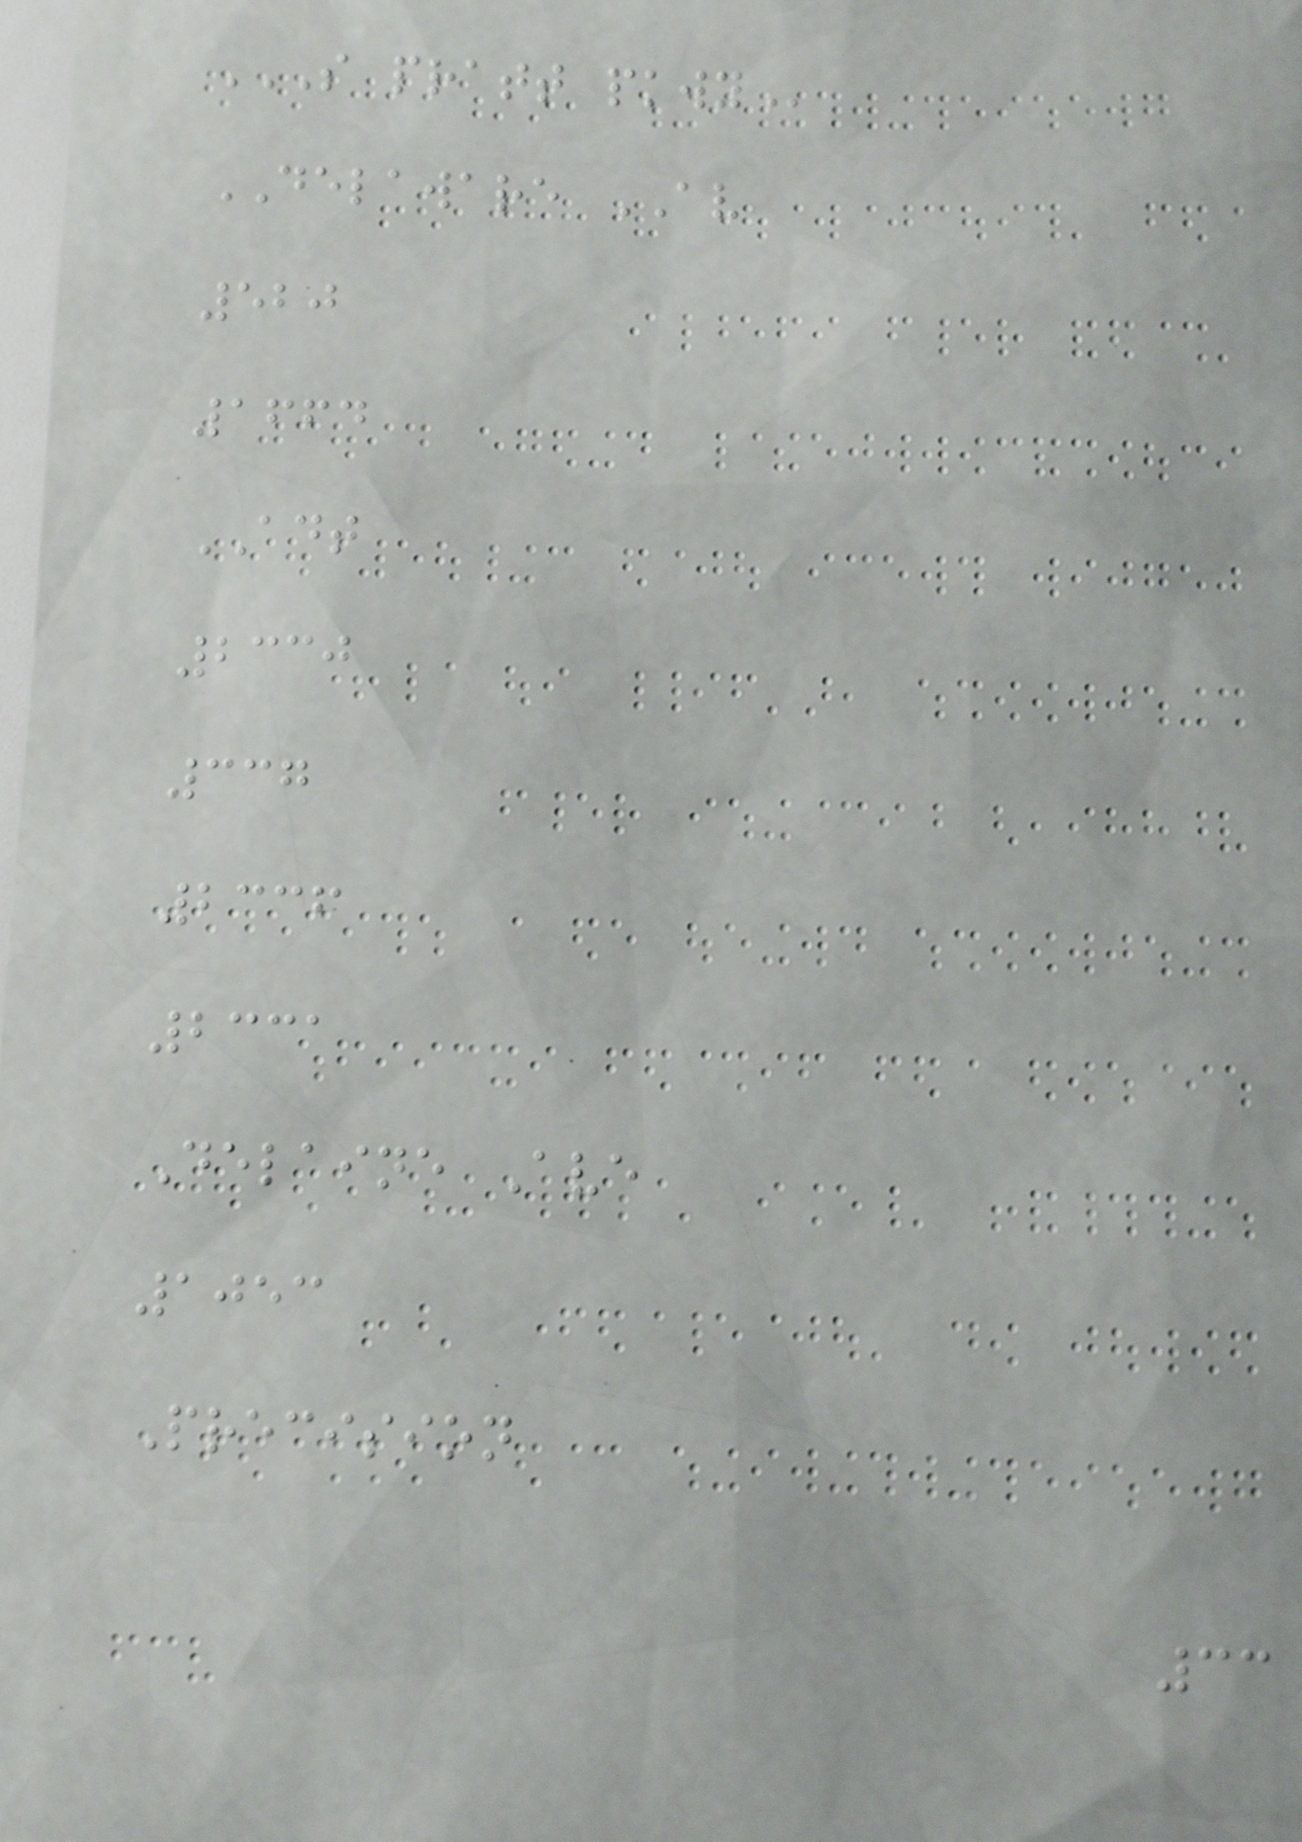S PRATT PKWY
DELAWARE AV
520
1664
ADT
2330
337
2336
2331
Delaine Ave
1053
Precision
33
